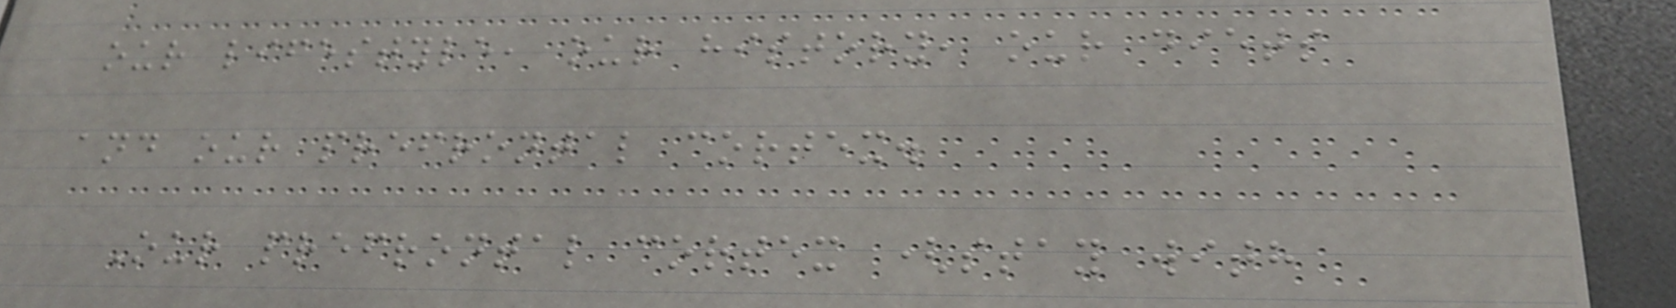our lifestyle, our history, our diets
and our prefrontal cortex.
Our prefrontal cortex (stay with
